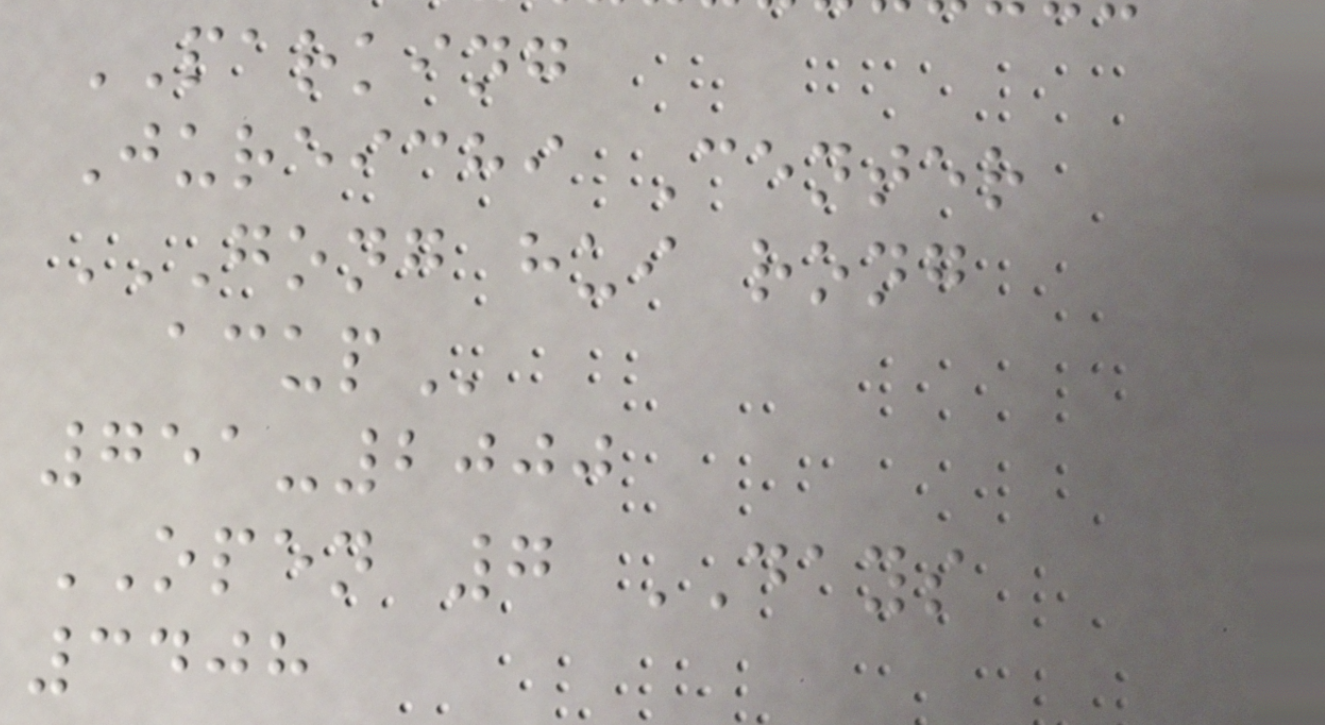PARKING
Jureichi Center
GONG HUI RONG
ACUP
751-2000
OPEN 7 DAYS
3408
